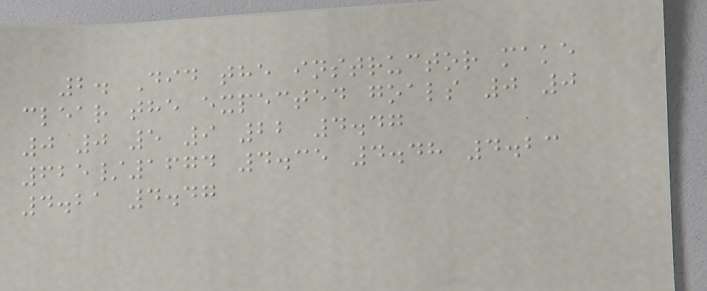2. Did the instructor make
clear the expected goals 0 0
0 0 5 9 22 4.47
625/1674 4.35 4.48 4.23
4.21 4.47
